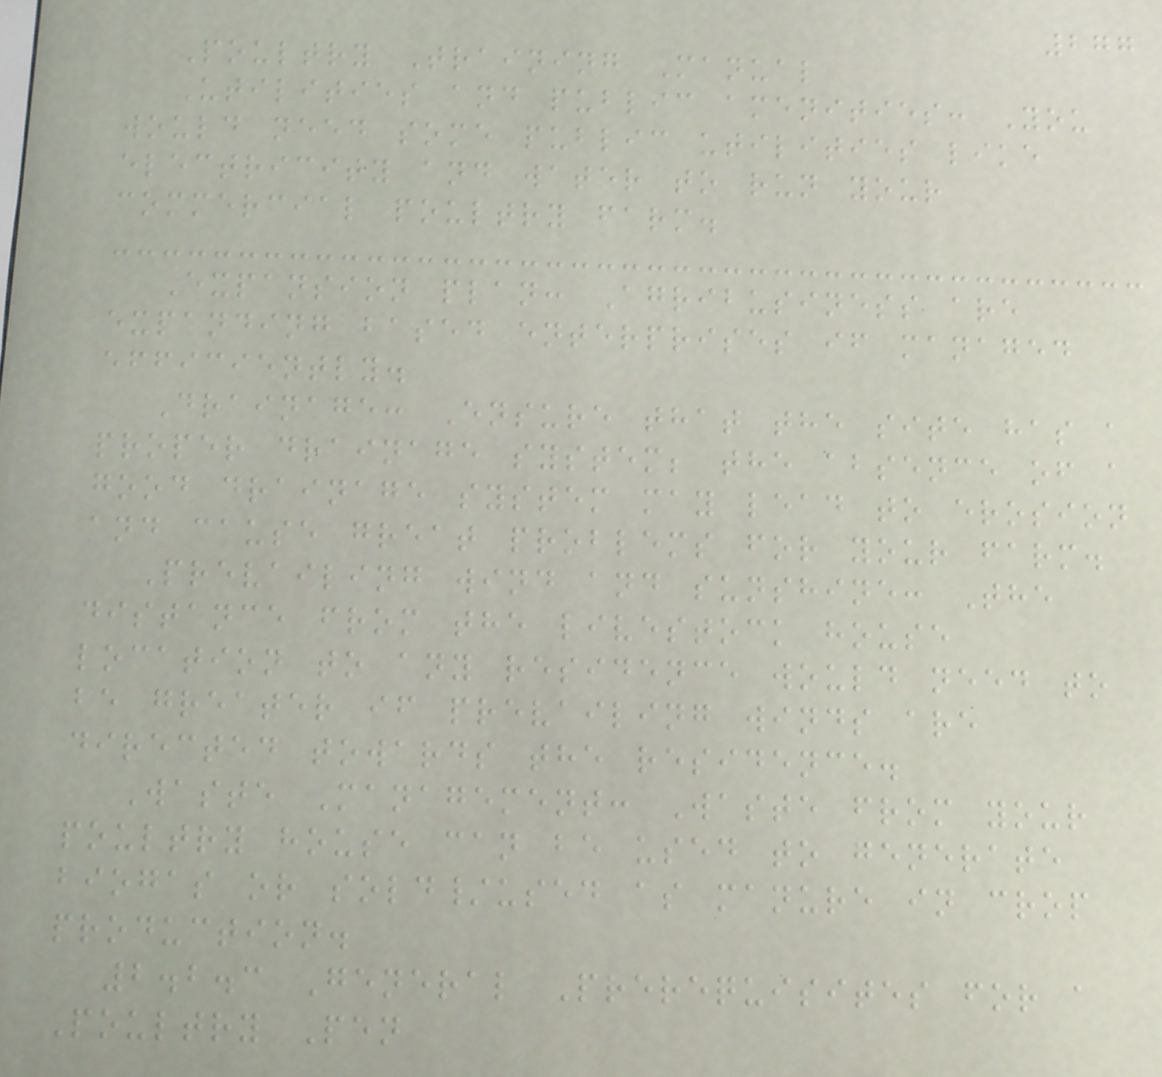277
Poultry Training Manual
Utilities and public amenities: You
would need some public utilities like
electricity and water to run your
commercial poultry farm.
Expansion plan: Agribusiness are
expanding based enterprises if managed
efficiently.
Drainage: Ensure that the site has a
proper drainage system; the absence of a
good drainage system may lead to erosion
and cause great problems for your farm.
Prevailing wind and sunshine: The
distance from the livestock house
location to any residence would need to
be greater if prevailing winds are
directed towards the residence.
Waste Management: Waste from your
poultry house can be used to generate
biogas or sold/used as manure in crop
production.
2.2.3 General Prerequisites for a
Poultry Pen
